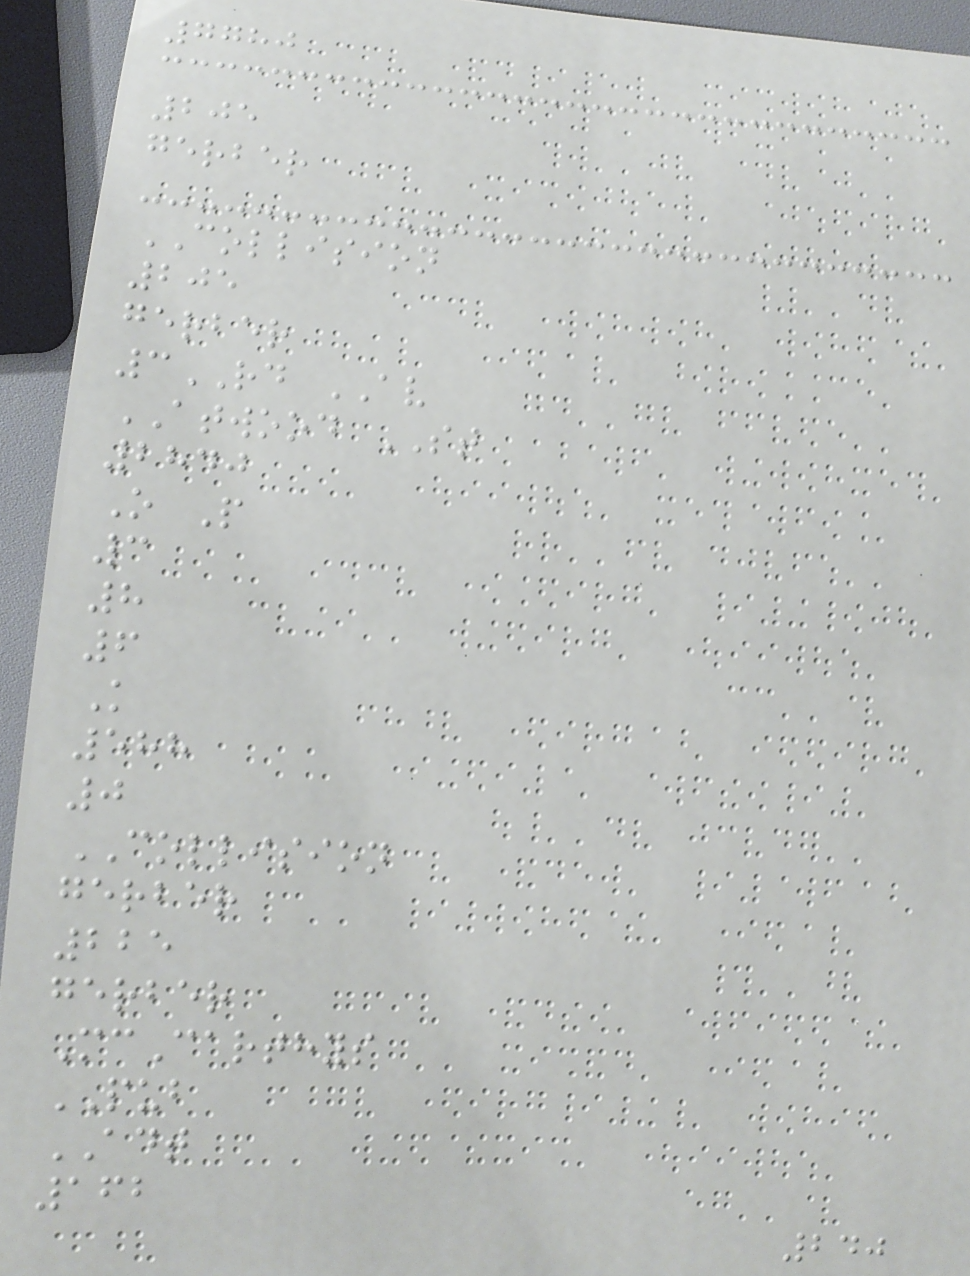7780
205
gerber
COLLISION
205
gerber
3RD AV
ATWOOD ST
2840
O P
3
8
6
K
588
0
COLLISION
gerber
225
gerber
McCarthys
PUB
ADT
162
240
